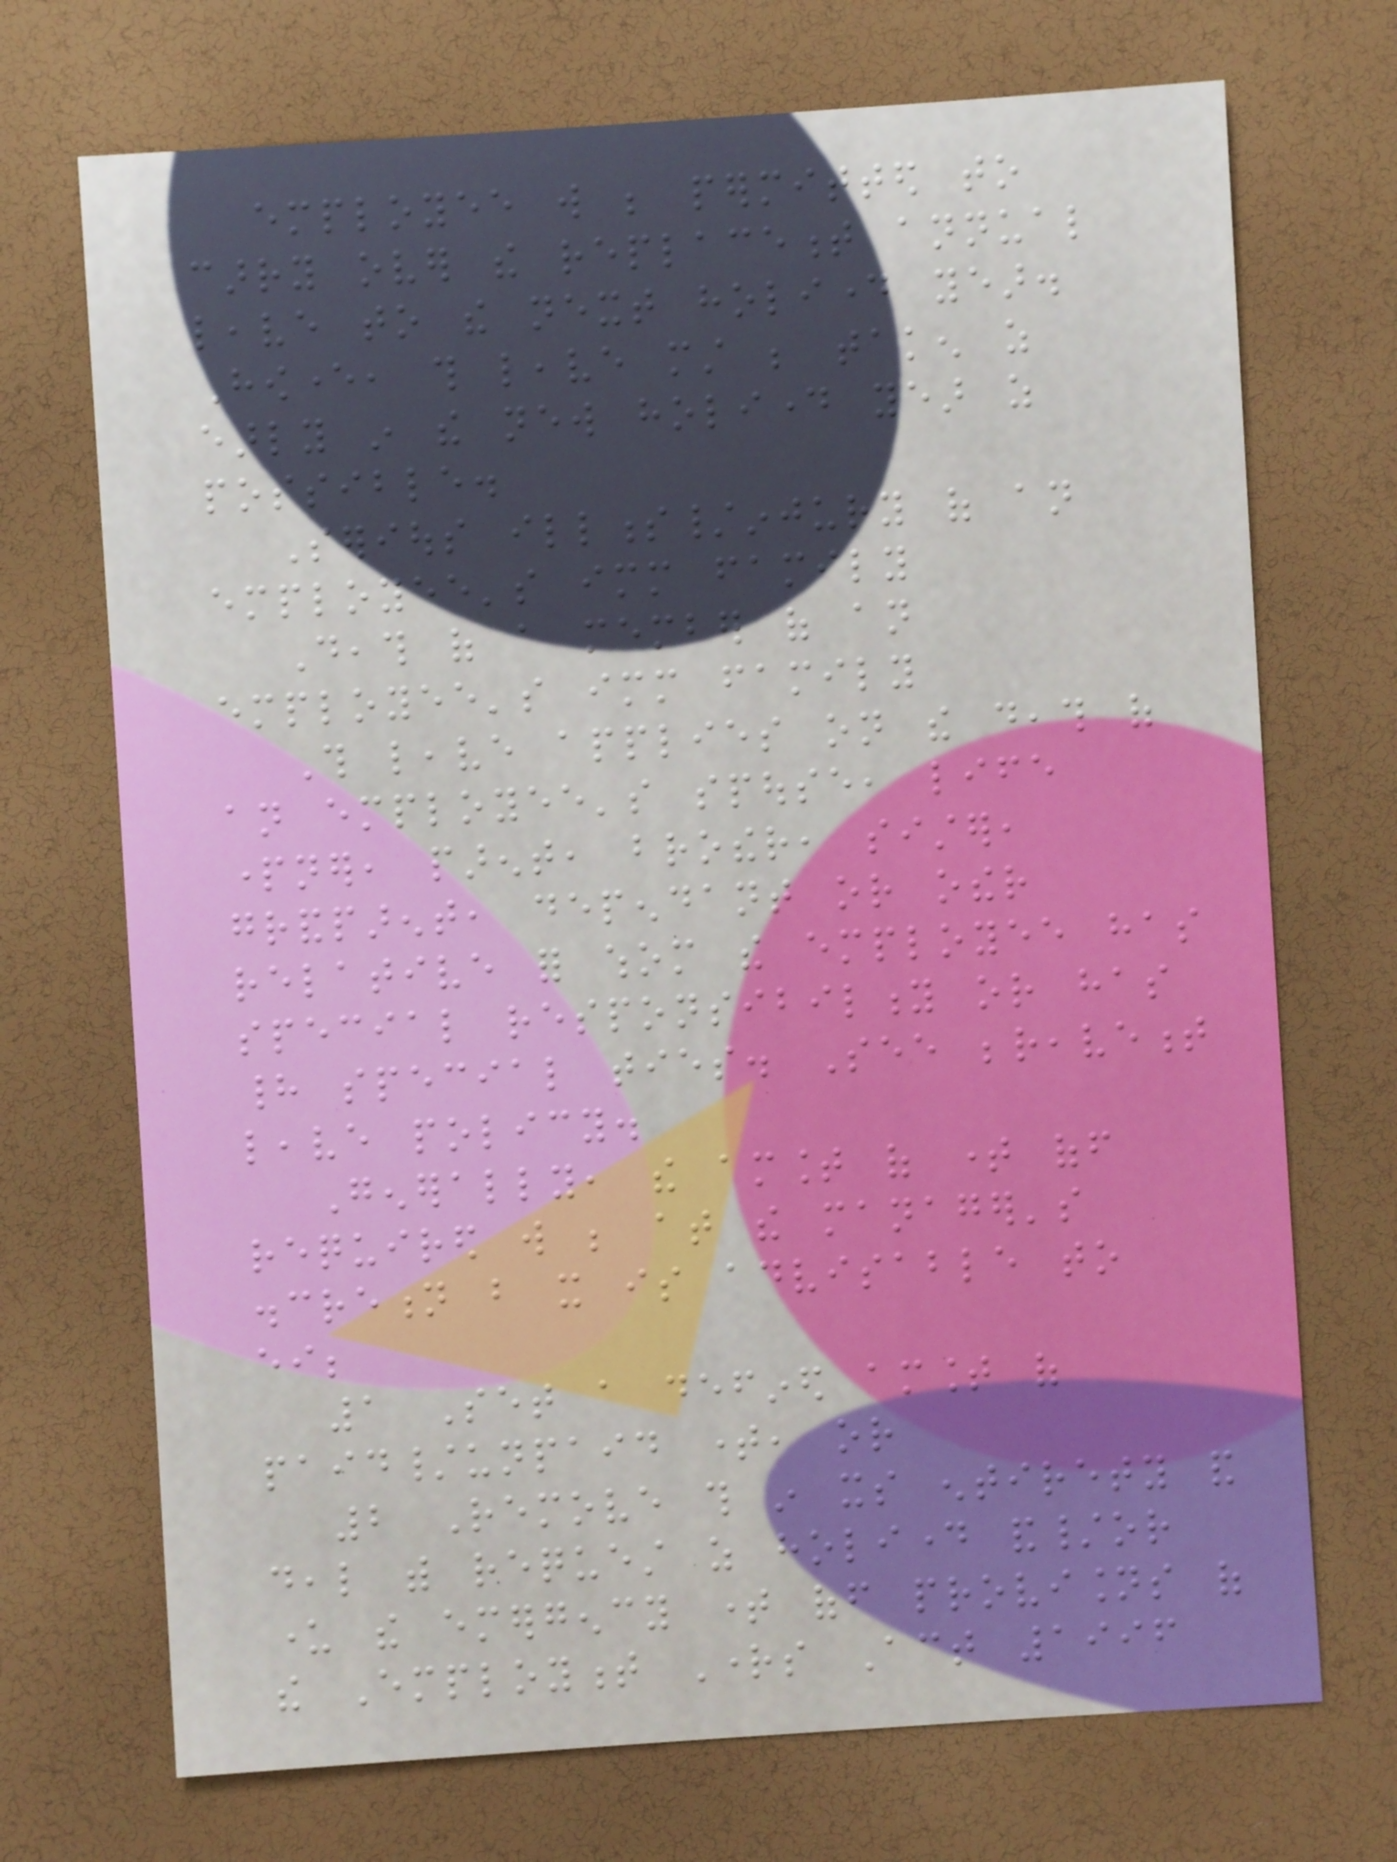employee will be permitted to
carry over the replacement annual
leave to the next holiday year.
However, this leave must be taken as
early in the new holiday year as
possible.
Serious illness/injury of an
employee's immediate family
Death of a member of an
employee's immediate family
This leave applies on the death of
an employee's spouse, life
partner, parent, brother, sister,
grandparent, dependant or other
relative for whom the employee has
special responsibility or has
had special ties. See bereavement
leave policy.
Generally, the amount of time off
required will be at the manager's
discretion but it is advisable to
either;
1 Set a defined amount of
paid/unpaid time, or
2 Remove this in its entirety and
deal with request as holiday and/or
under the emergency time off provisions of
the Employment Rights Act 1996
